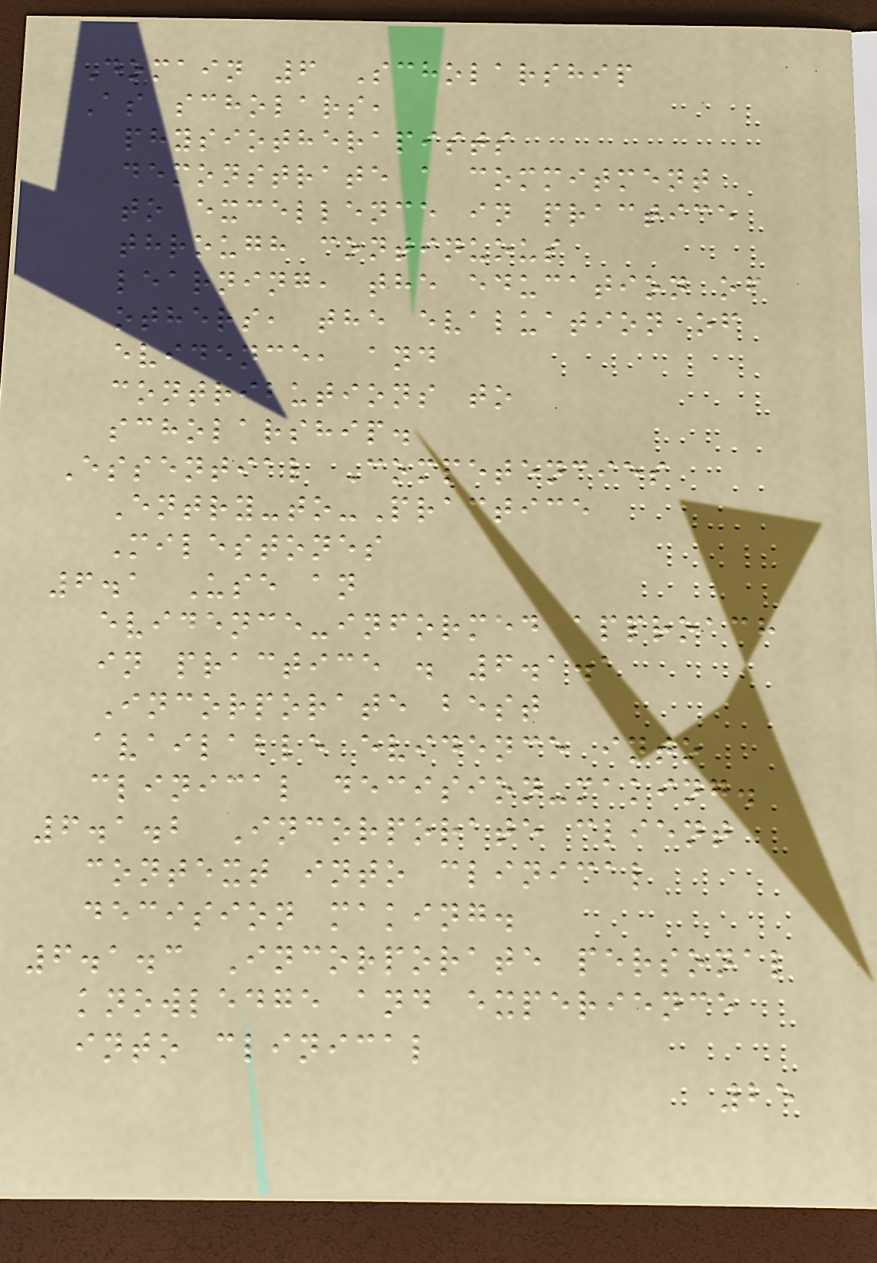Domain 6 Scholarship
As scholars,
physiotherapists
demonstrate a commitment
to excellence in practice
through continuous
learning, the education of
others, the evaluation of
evidence, and
contributions to
scholarship.
Essential Competencies
Entry-to-Practice
Milestones
6.1 Use an
evidence-informed approach
in practice . 6.1.1
Incorporate best
available evidence into
clinical decision-making.
6.1.2 Incorporate client
context into clinical
decision making.
6.1.3 Incorporate personal
knowledge and experience
into clinical
25
